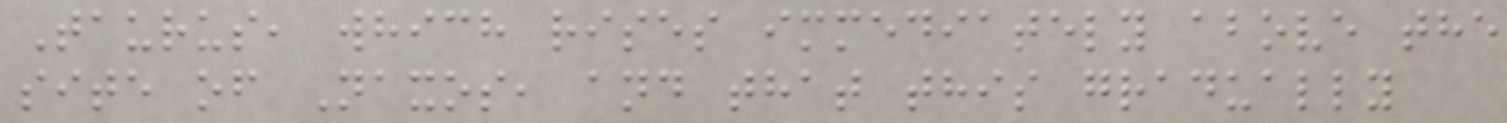Taurus, which rises immediately above the
site of Naxos, and that this gradually
